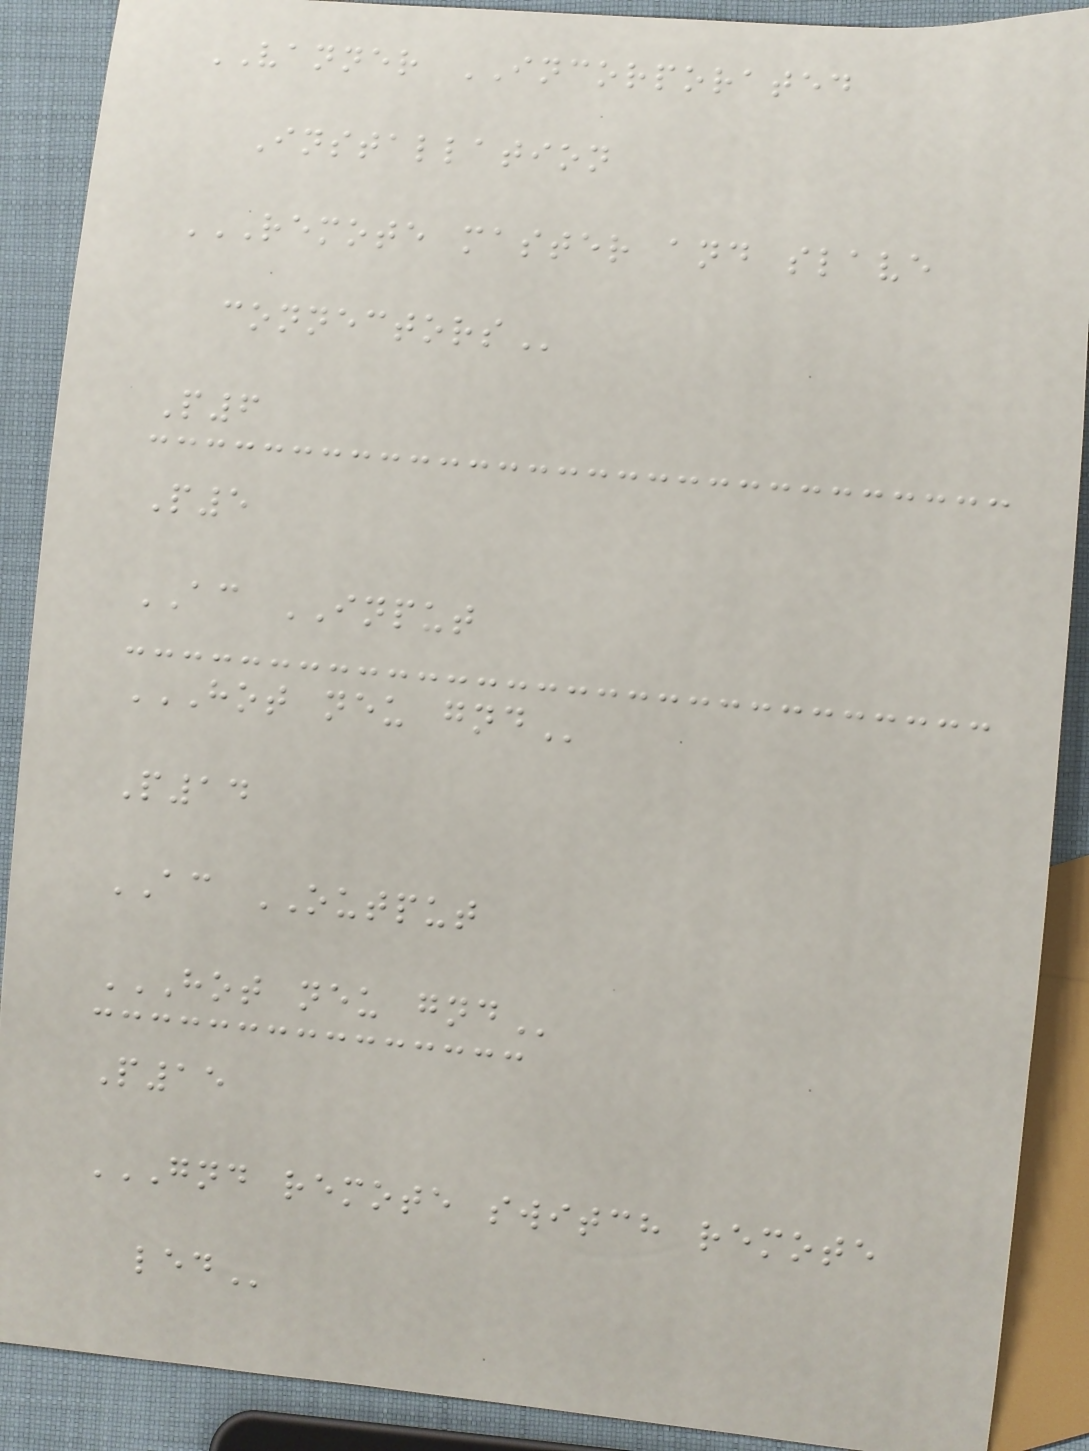VANNER INCORPORATED
Installation
REMOTE MASTER AND SLAVE
CONNECTORS
P6
P5
AC INPUT
HOT NEU GND
P14
AC OUTPUT
HOT NEU GND
P15
GND REMOTE SWITCH REMOTE
LED
